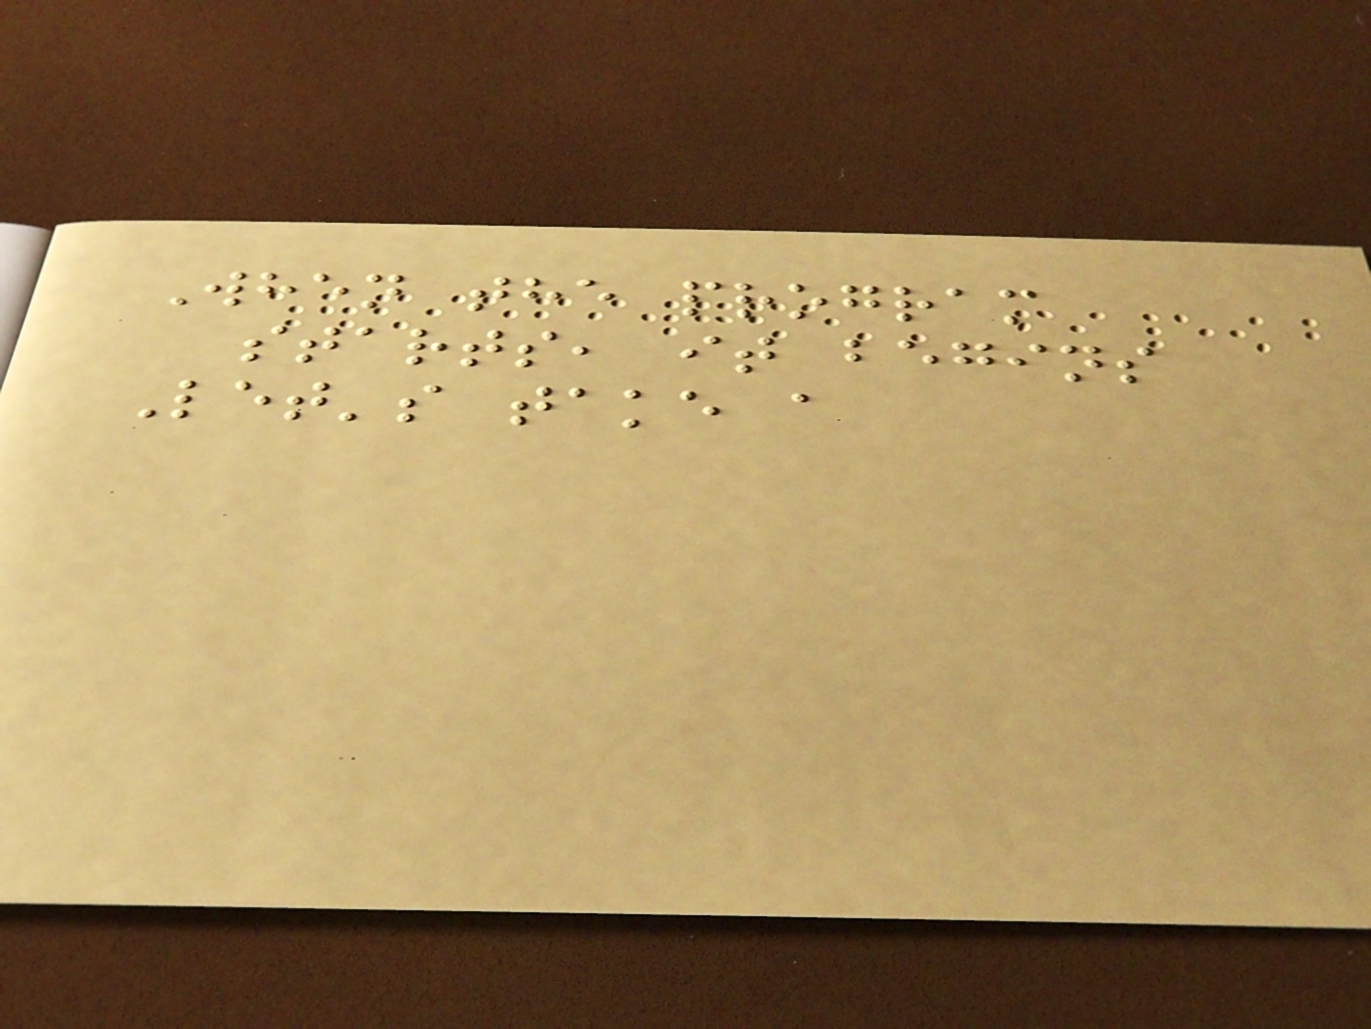When the program
starts, it begins
Let's take a
